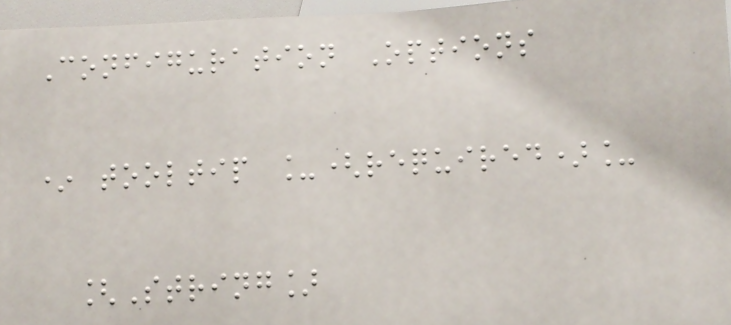Configuration Options
* tooltip _(required)_
[String]
